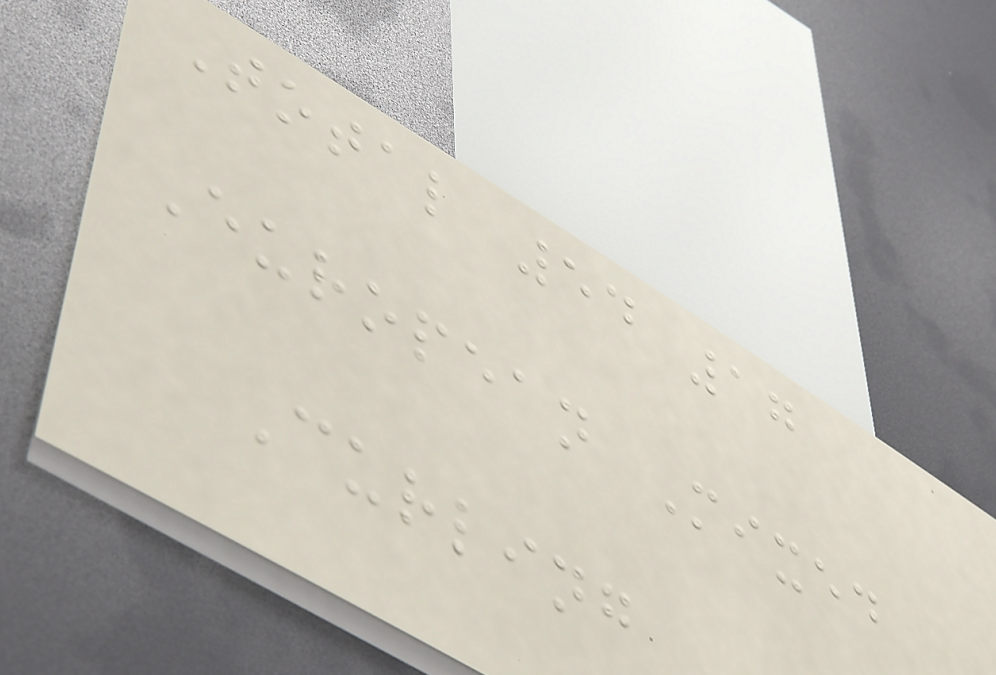Total 54 17
European Mixed
Curling
